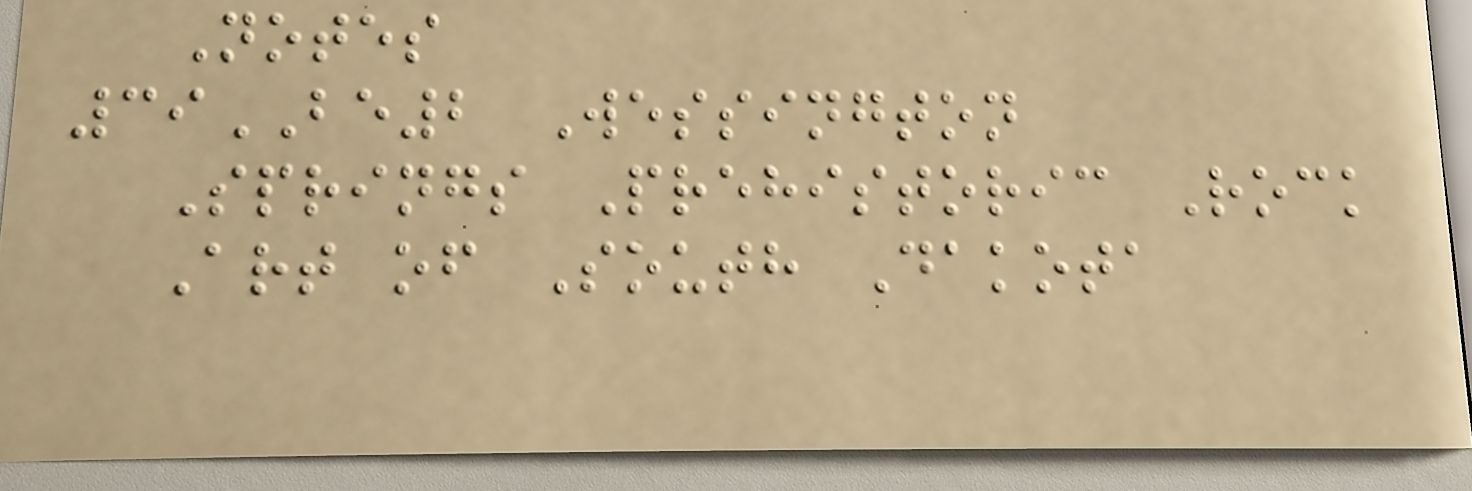Notes
39BE2 Wessington
Springs Prehistoric Rock
Art of South Dakota
